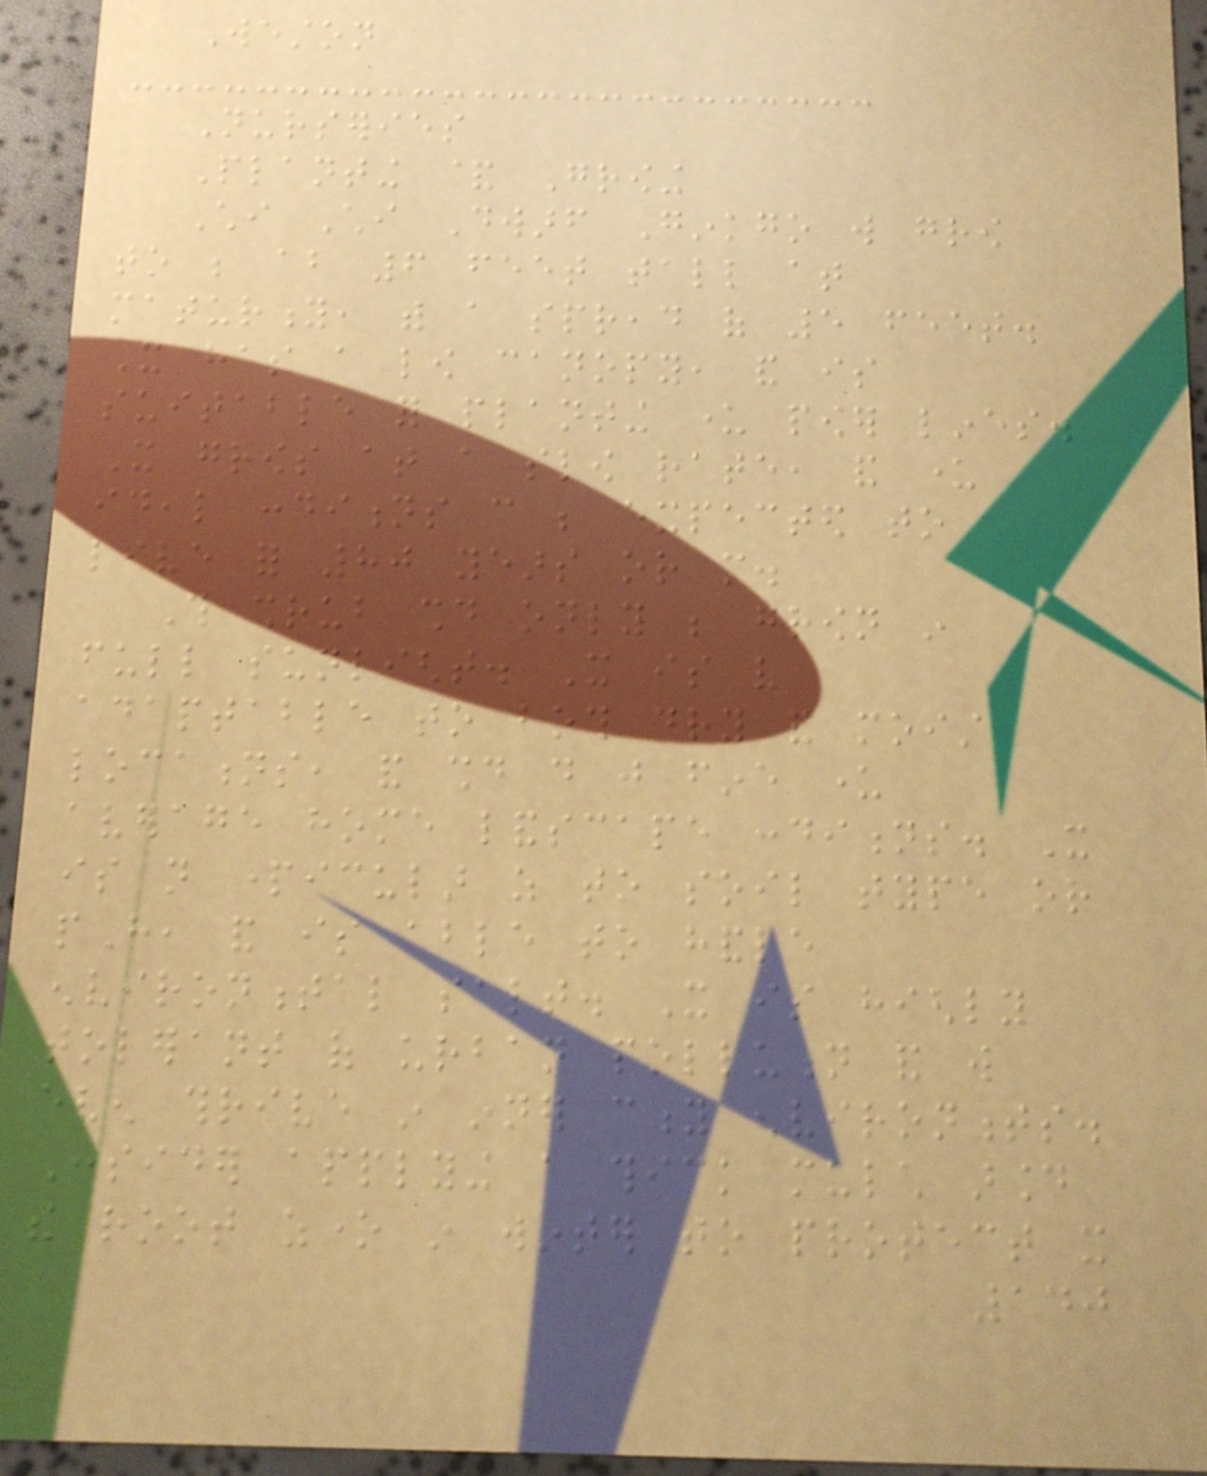Weston
Nurseries
Planting & Growing
Chi Chi Dwarf Ginkgo will grow
to be about 6 feet tall at
maturity, with a spread of 5 feet.
It has a low canopy, and is
suitable for planting under power lines.
It grows at a slow rate, and under
ideal conditions can be expected to
live for 80 years or more.
This shrub should only be grown in
full sunlight. It is very
adaptable to both dry and moist
locations, and should do just fine under
average home landscape conditions. It
is not particular as to soil type or
pH, and is able to handle
environmental salt. It is highly
tolerant of urban pollution and will
even thrive in inner city environments.
Consider applying a thick mulch around
the root zone in winter to protect it
140
